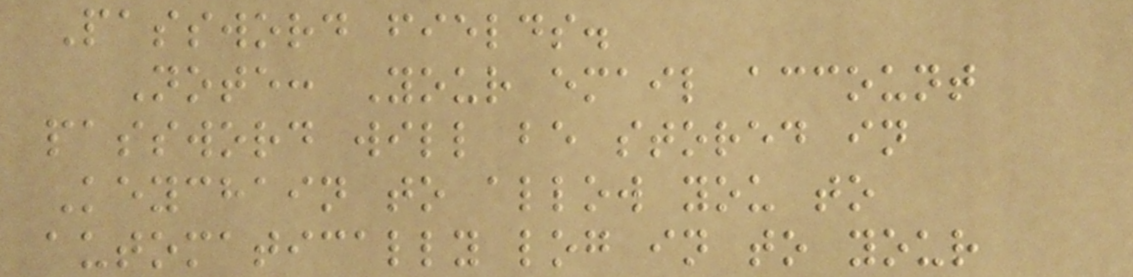Password fields.
Note: Your email account
password will be stored in
Keychain to allow you to
automatically log in to your
